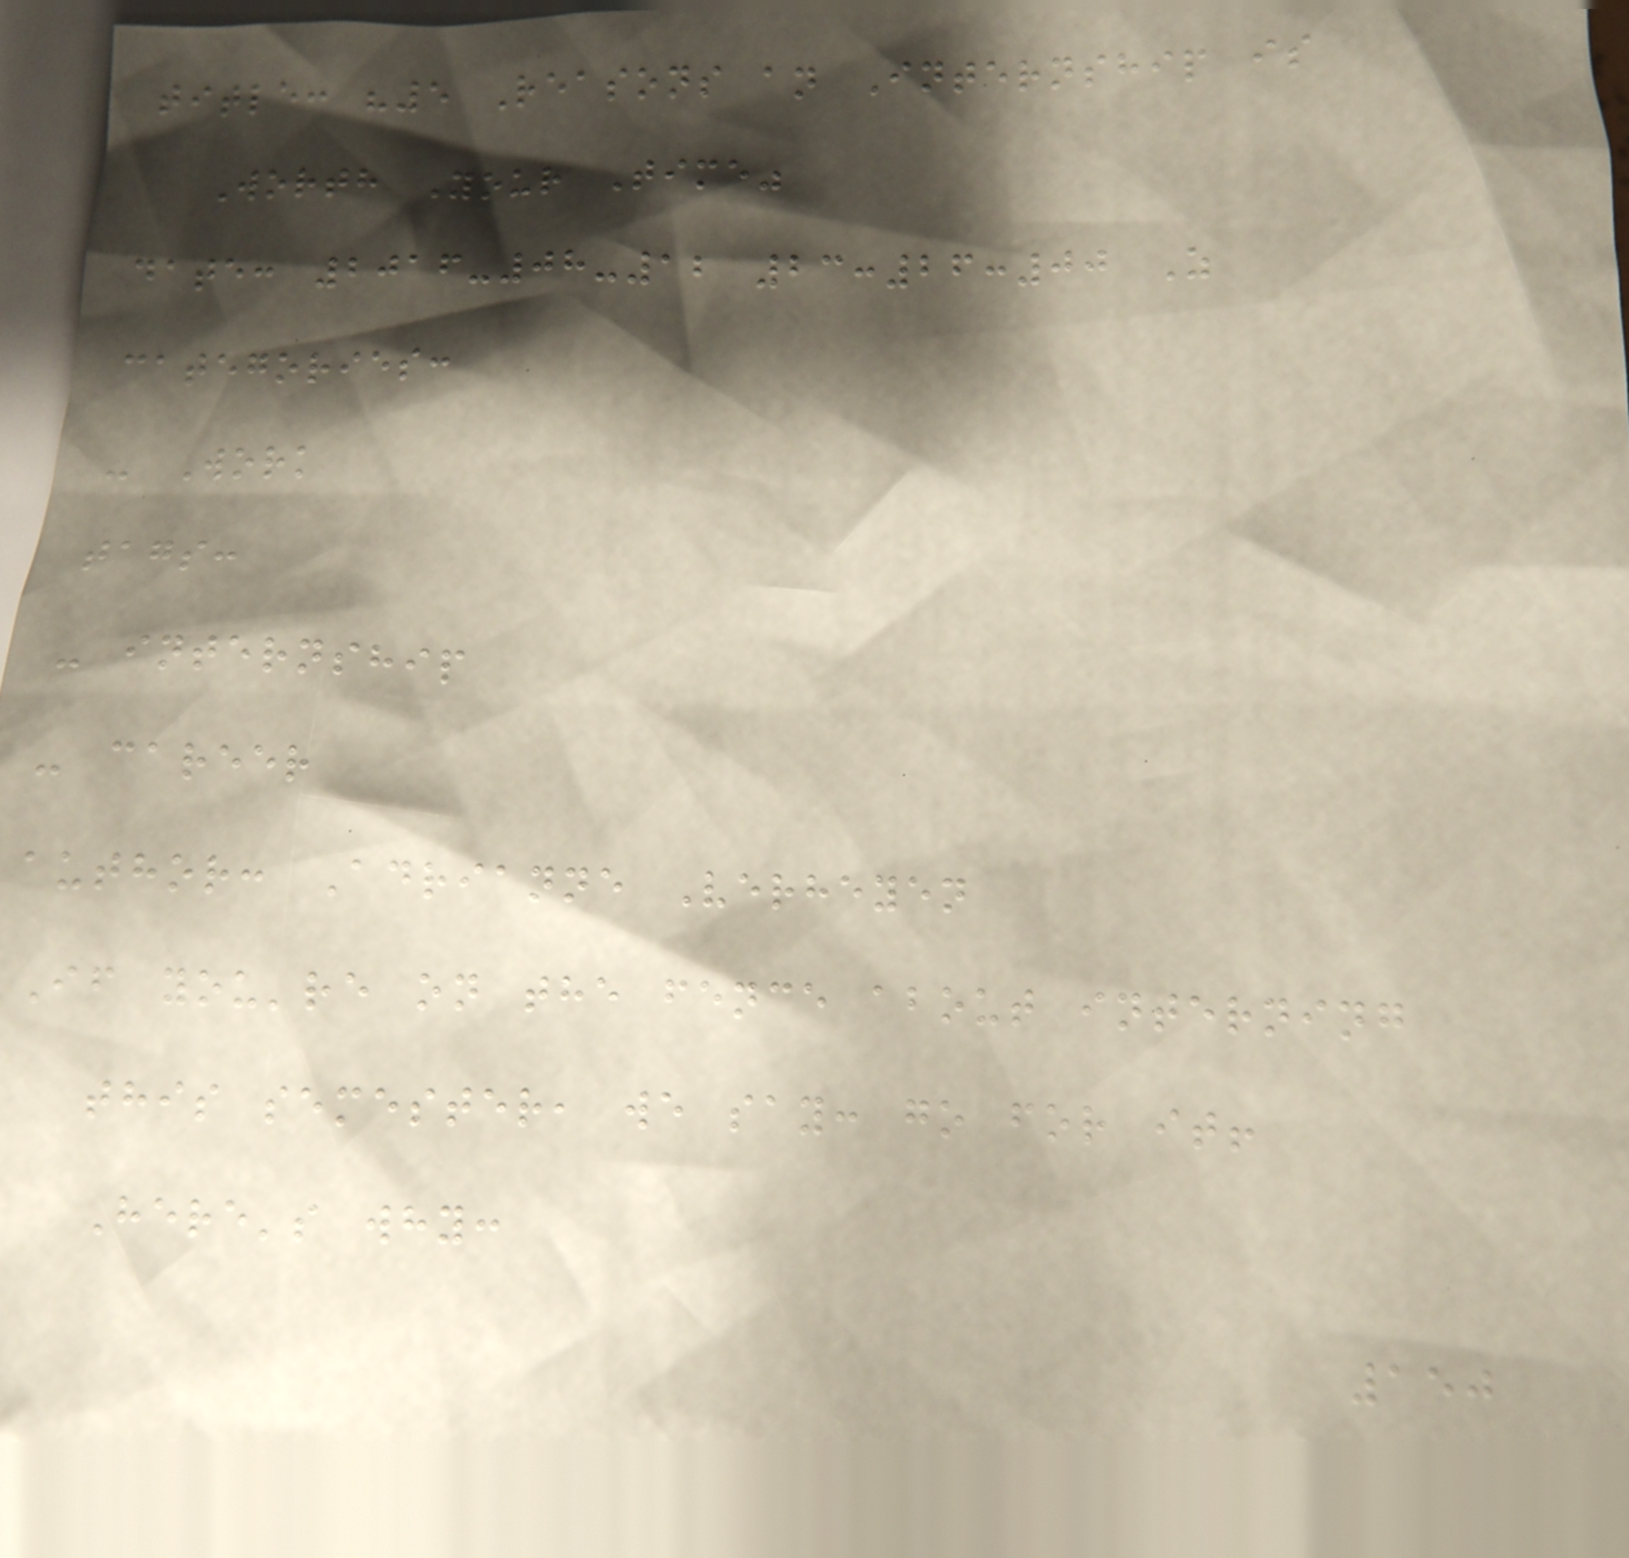title: "5 Reasons an Internship is
Worth Your Time"
date: 2016-08-12 23:26:00 Z
categories:
- Work
tags:
- internship
- career
author: Adrianne Verheyen
If you're on the fence about interning
this semester, we say: go for it!
Here's why:
150
